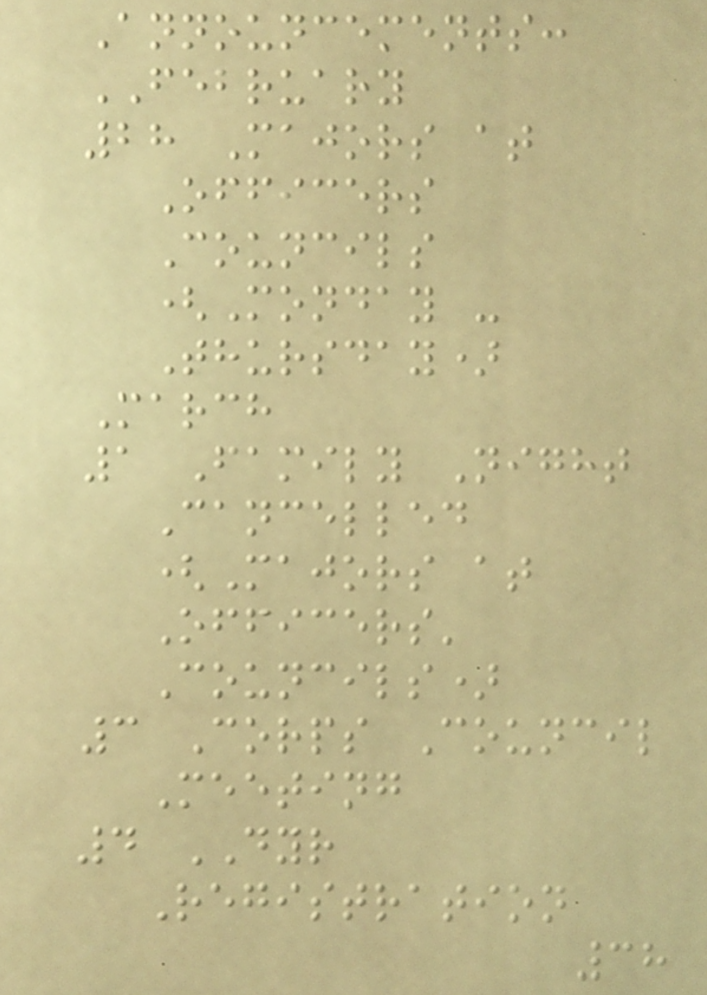Announcements:
FEBRUARY
28 Majors at
Officers
Councils
(Monday -
Thursday)
March
1 Family Night
Cancelled
(Majors at
Officers'
Councils)
3 Corps Council
Meeting
4 DYR
Registration
38
